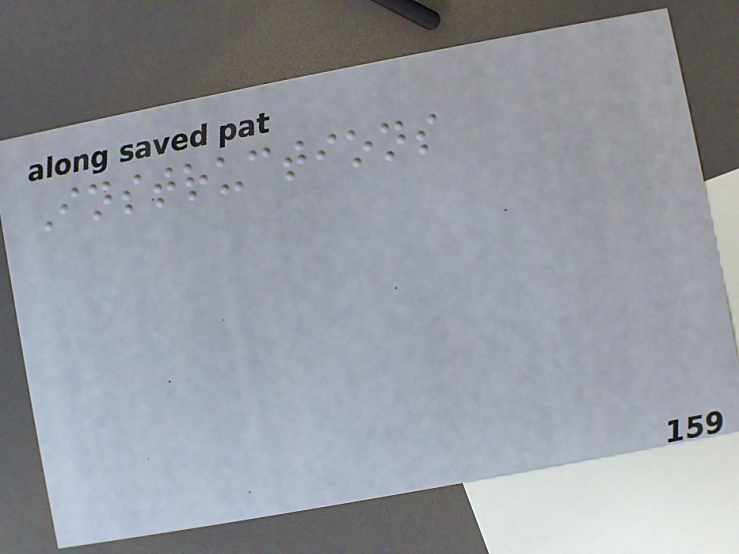Instructions
